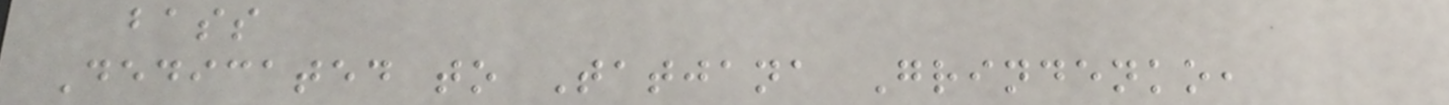bass
Dedicated to Tatjana Grindenko,
